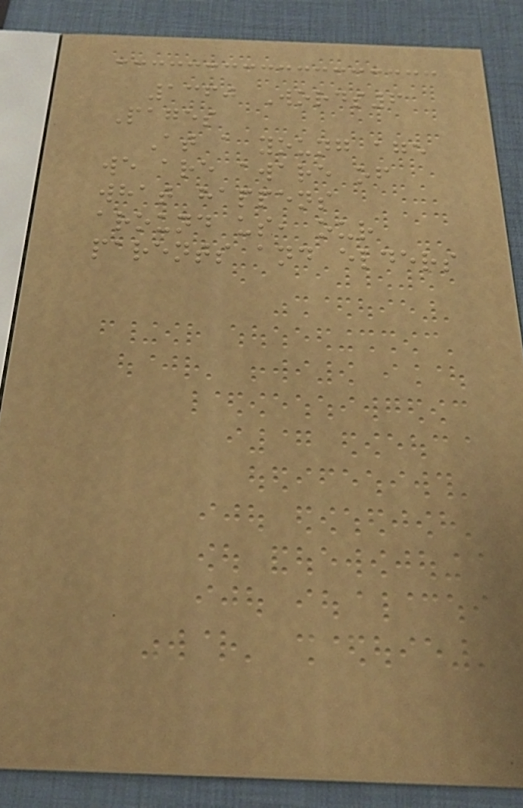1360 Words6
Pages
At a young age
we are aware of
what happens
around us, our
parents and elders
